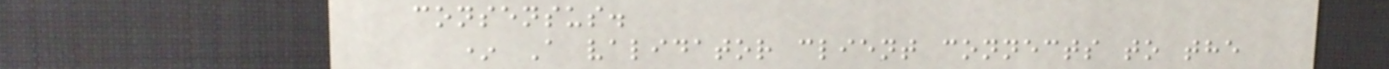consensus.
* A validator client connects to the
